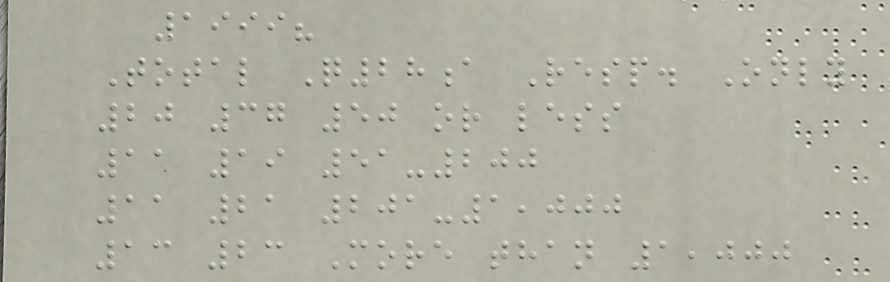1999?
Total Q28a Resp. Only
20 37 50 or less
11 19 51-200
11 21 201-1,000
13 23 More than 1,000
